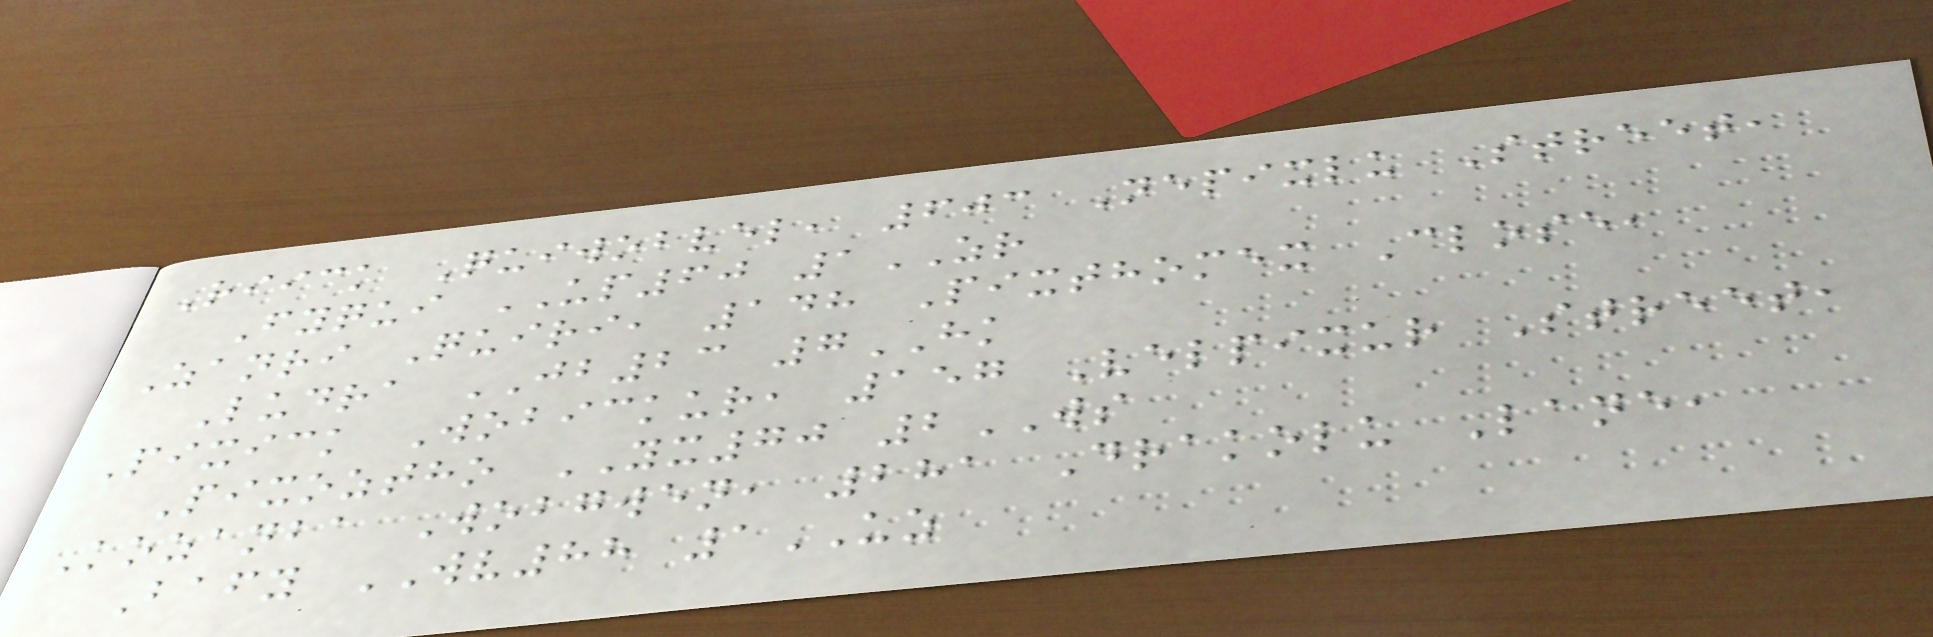Riick Quiwobvel, 603 Nepixlu Street,
Fyqui UP60 1ZR
Zanri Quiri, 148 Pixthomex Close,
Ludra JB23 7HK
Pixick Wobickur, 157 Velpixur Street,
Pixoztho YX70 2WS
Kozanba Wobgwen, 281 Drakolu Lane,
Bafy WV88 1UZ
